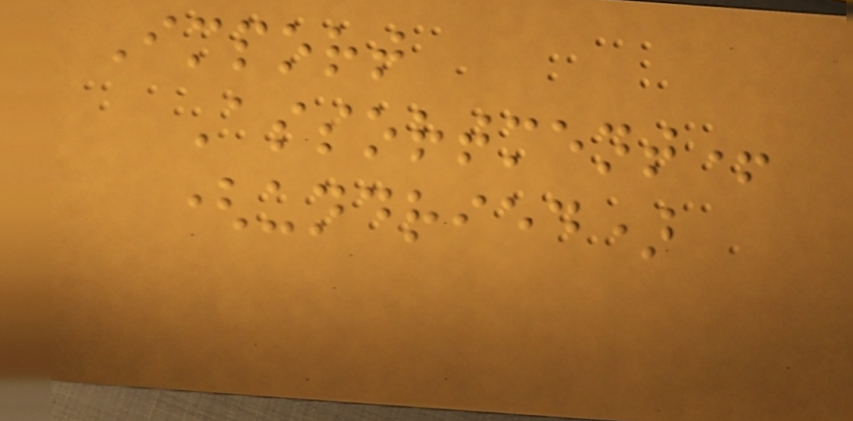Import
Assortment+
(undried)
